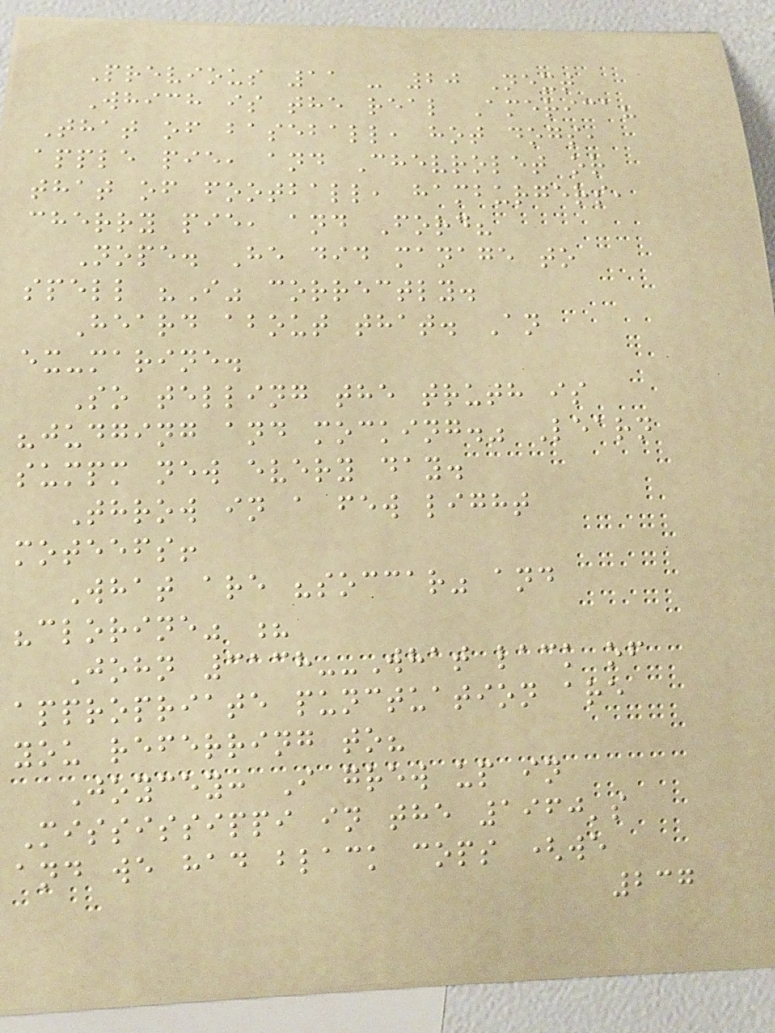Previous 11 - 20 Next
Which is the real America?
That of baseball, hot dogs,
apple pie, and Chevrolet or
that of football, hamburgers,
cherry pie, and Ford?
Nope. He did manage to
spell "I" correctly.
Heard about that. An
ex-marine.
So telling the truth is
"judging and mocking." Learn
sumpm new every day.
Throw in a few light
moteefs!
What are "soccar" and
"clorine" ?
John 3138--What lack of
appropriate punctuation are
you referring to?
Joycey: I grew up in
Mississippi in the 1960's
and we had black cops (we
237
